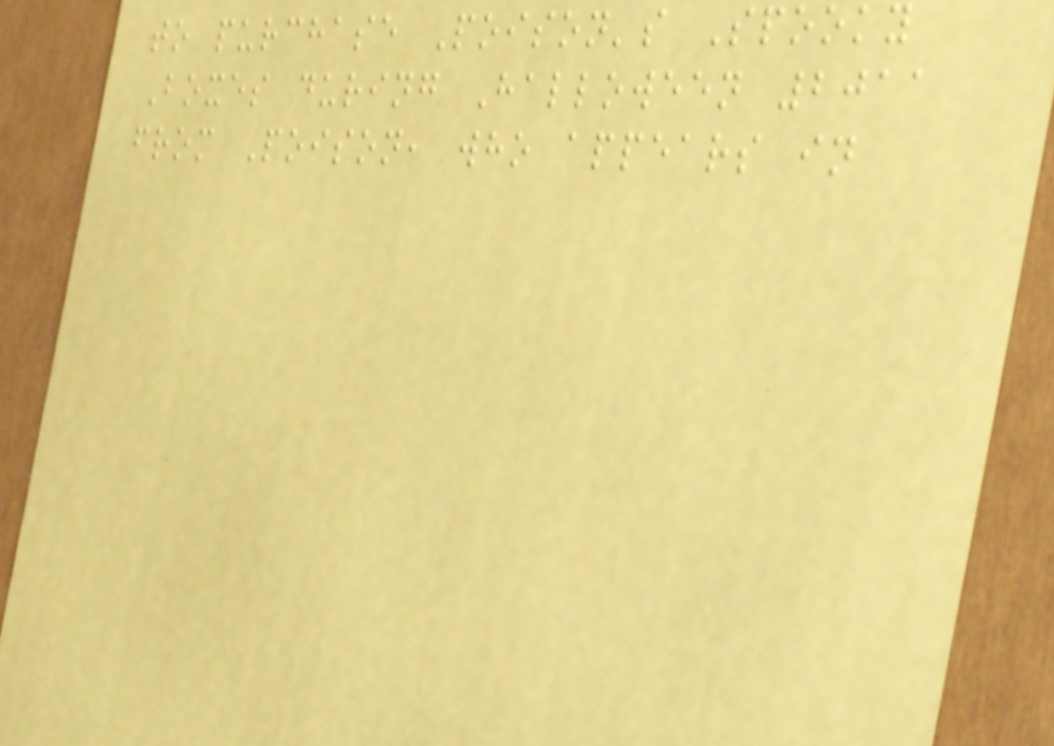to purchase Poison's Spooky
Boxes during Halloween 2011
from Poison, who appears in
